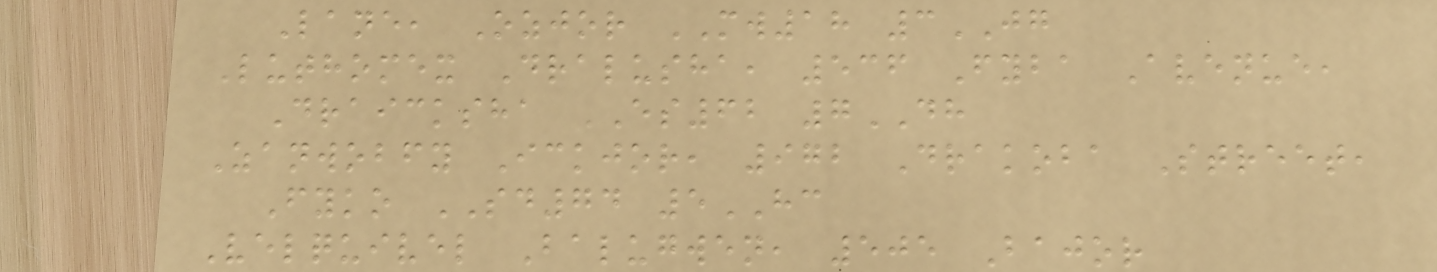Lane, Ozjor MW18 3JG
Luthomex Dralusha, 536 Fyba Avenue,
Draicksha ES62 7DH
Zanwobfy Ickjor, 972 Drakoba Street,
Fyko SD74 5HC
Velquivel Balugwen, 505 Bajor
